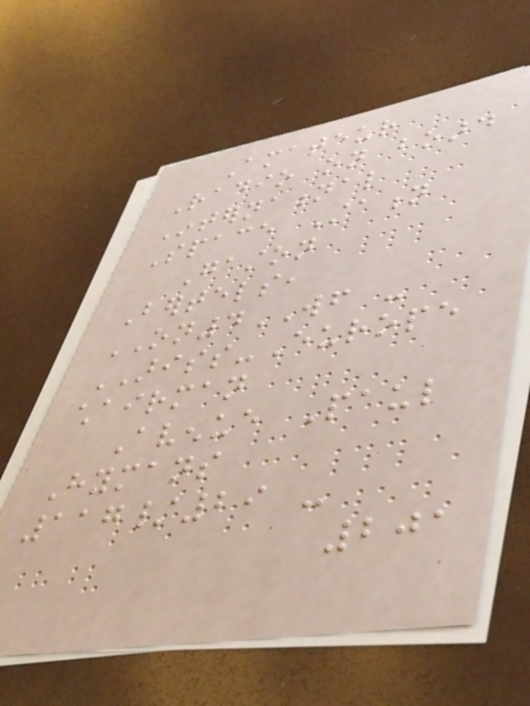Amateur
Radio on board
International
Space Station
Gaston
Bertels,
ON4WF -
ARISS-Europe
chairman
Avenue Paul
Hymans
117/29 -
201
